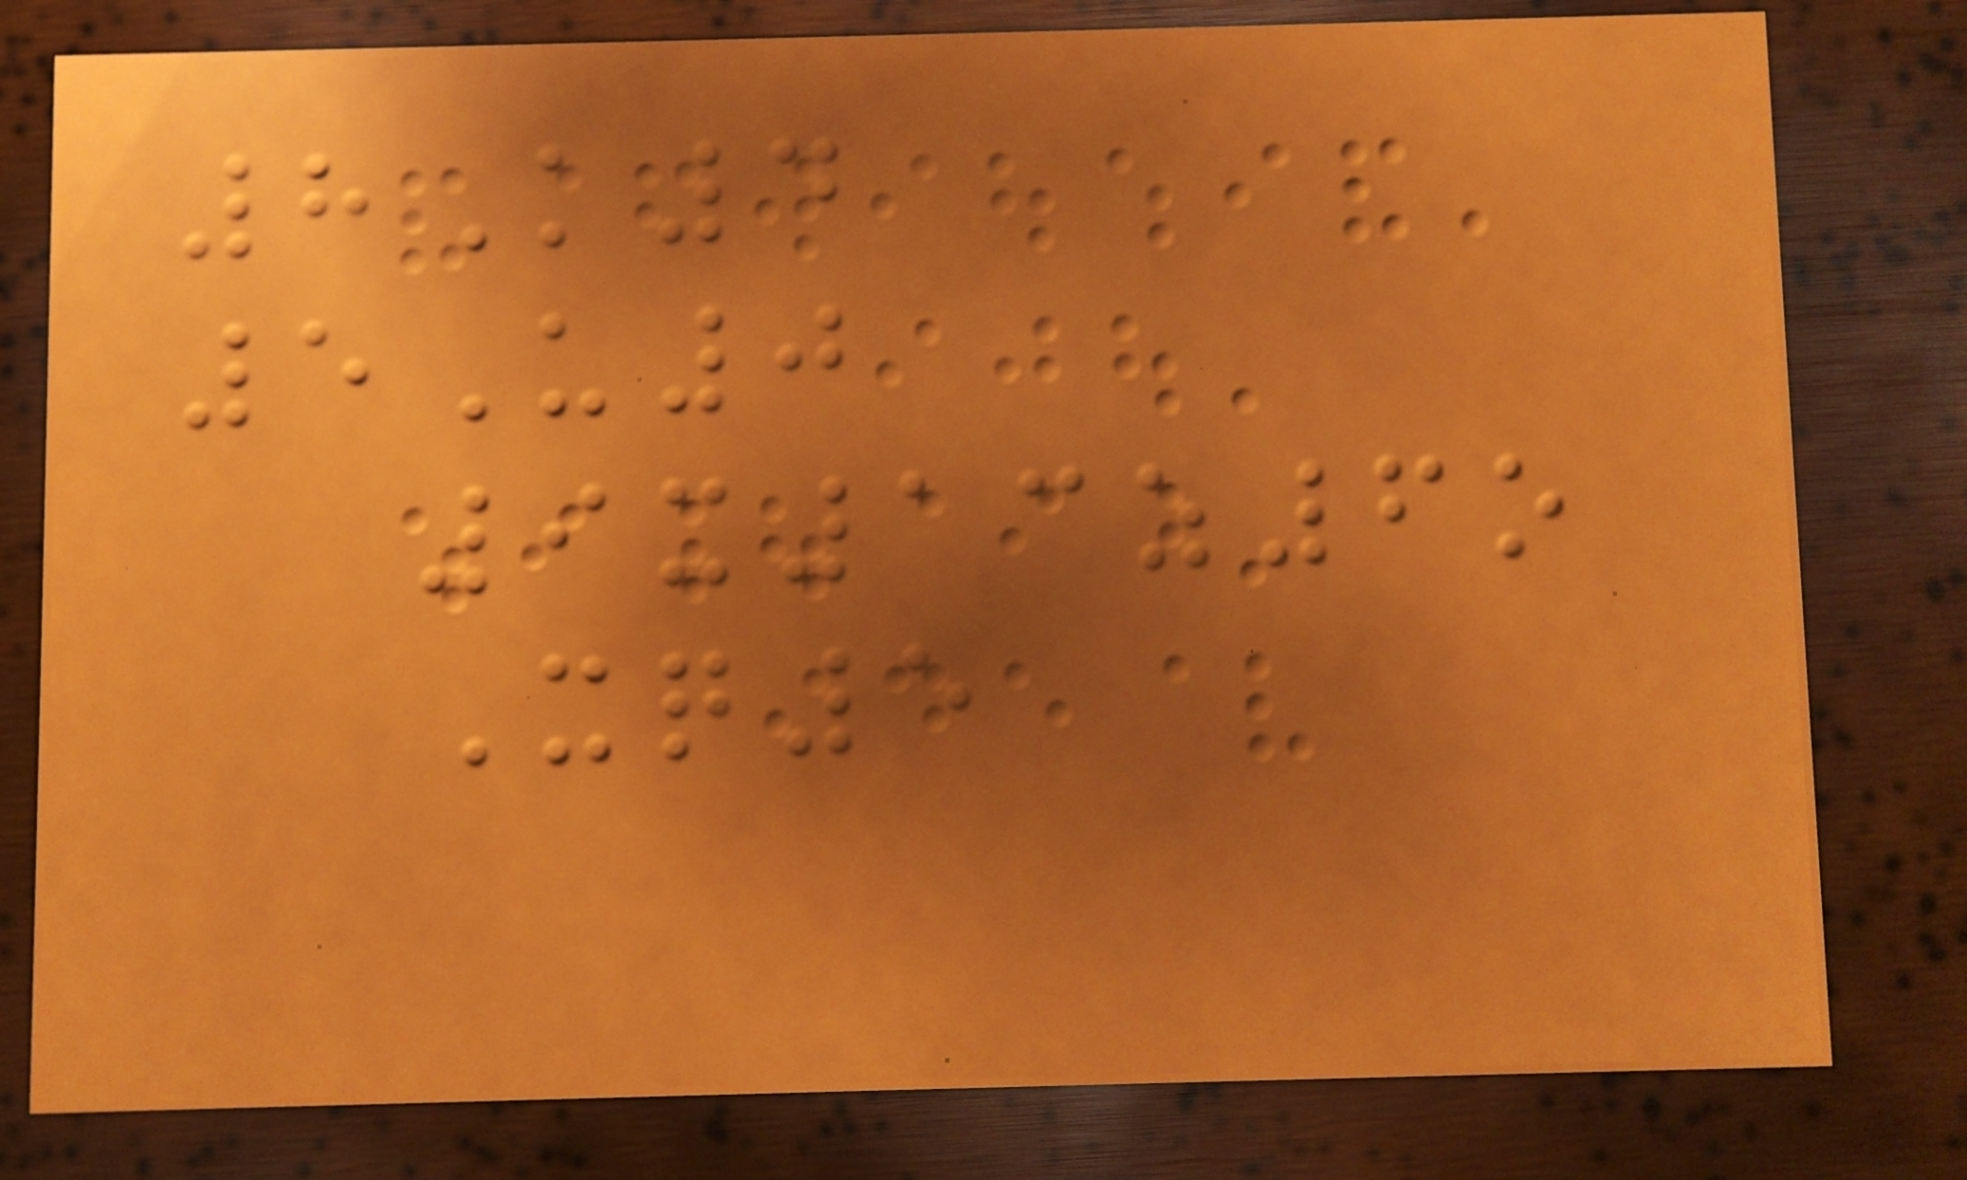8K4
5U0
9x13z6o
Xq5
